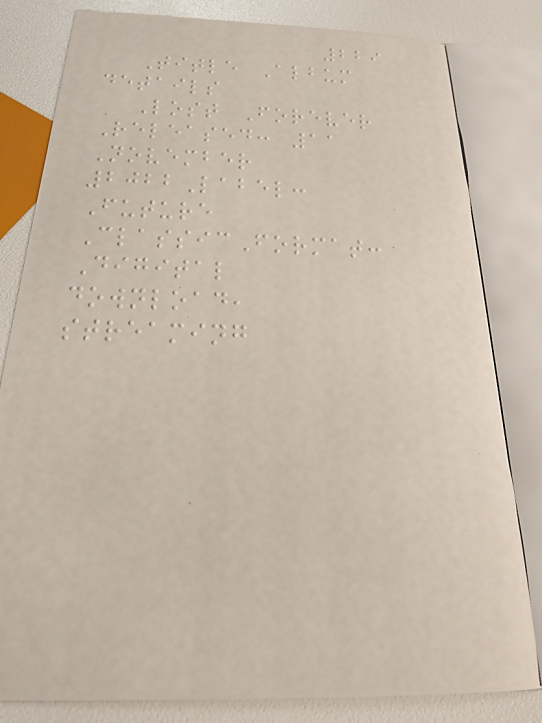229
Title Album
details
Lost Forever
Released: 11
November
2022Label:
Future
ClassicFormat:
Digital
download,
streaming
